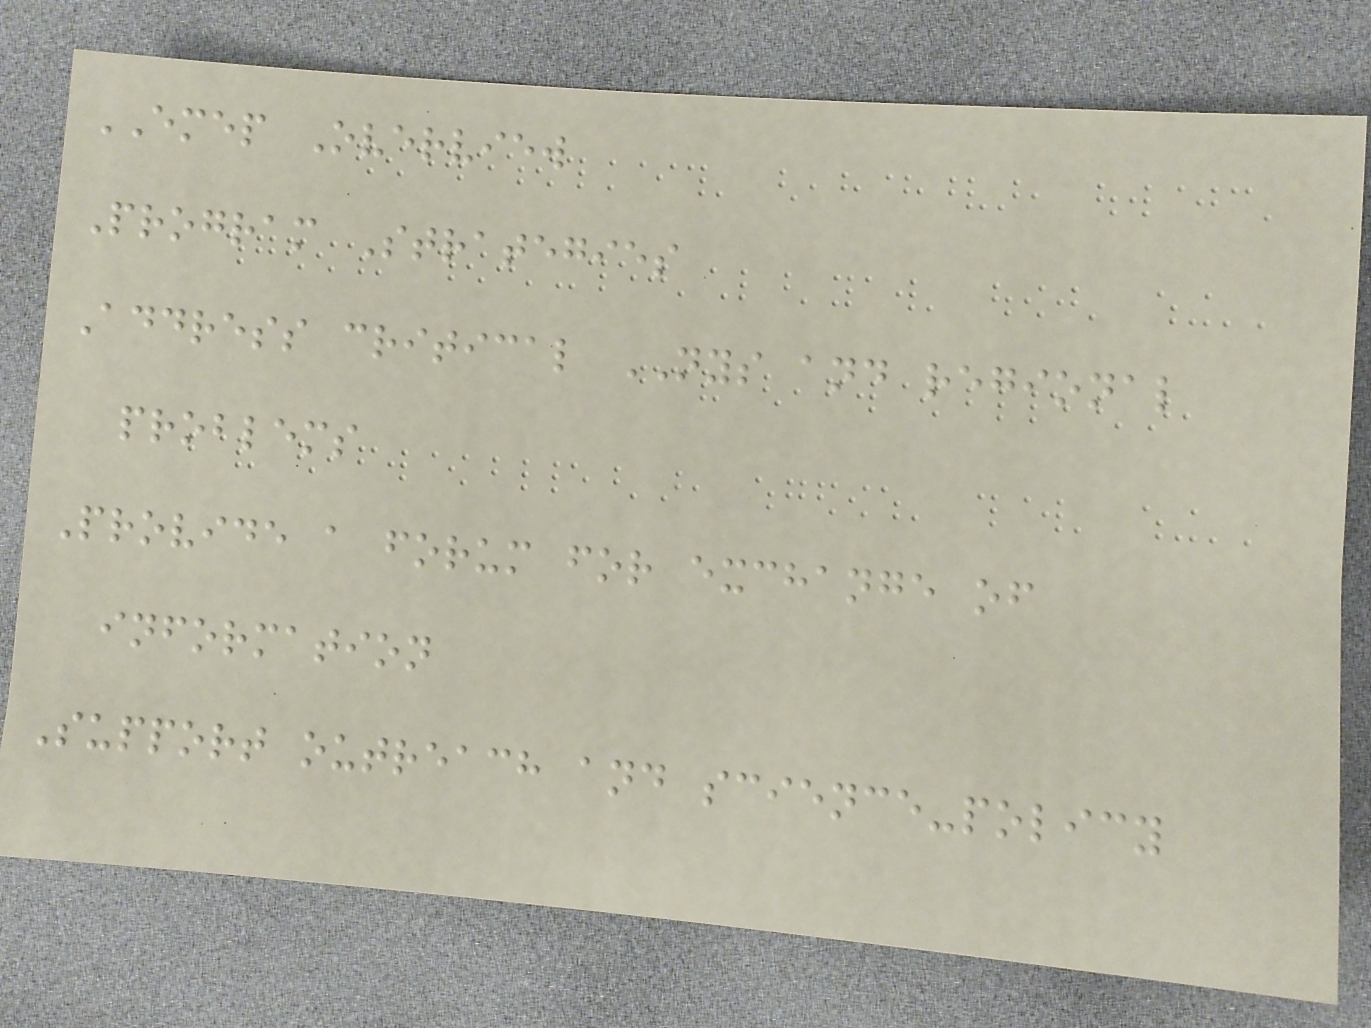EMEP Overview
Program Strategies
Address critical NYS and regional
problems
Provide a forum for exchange of
information
Support outreach and science-policy
